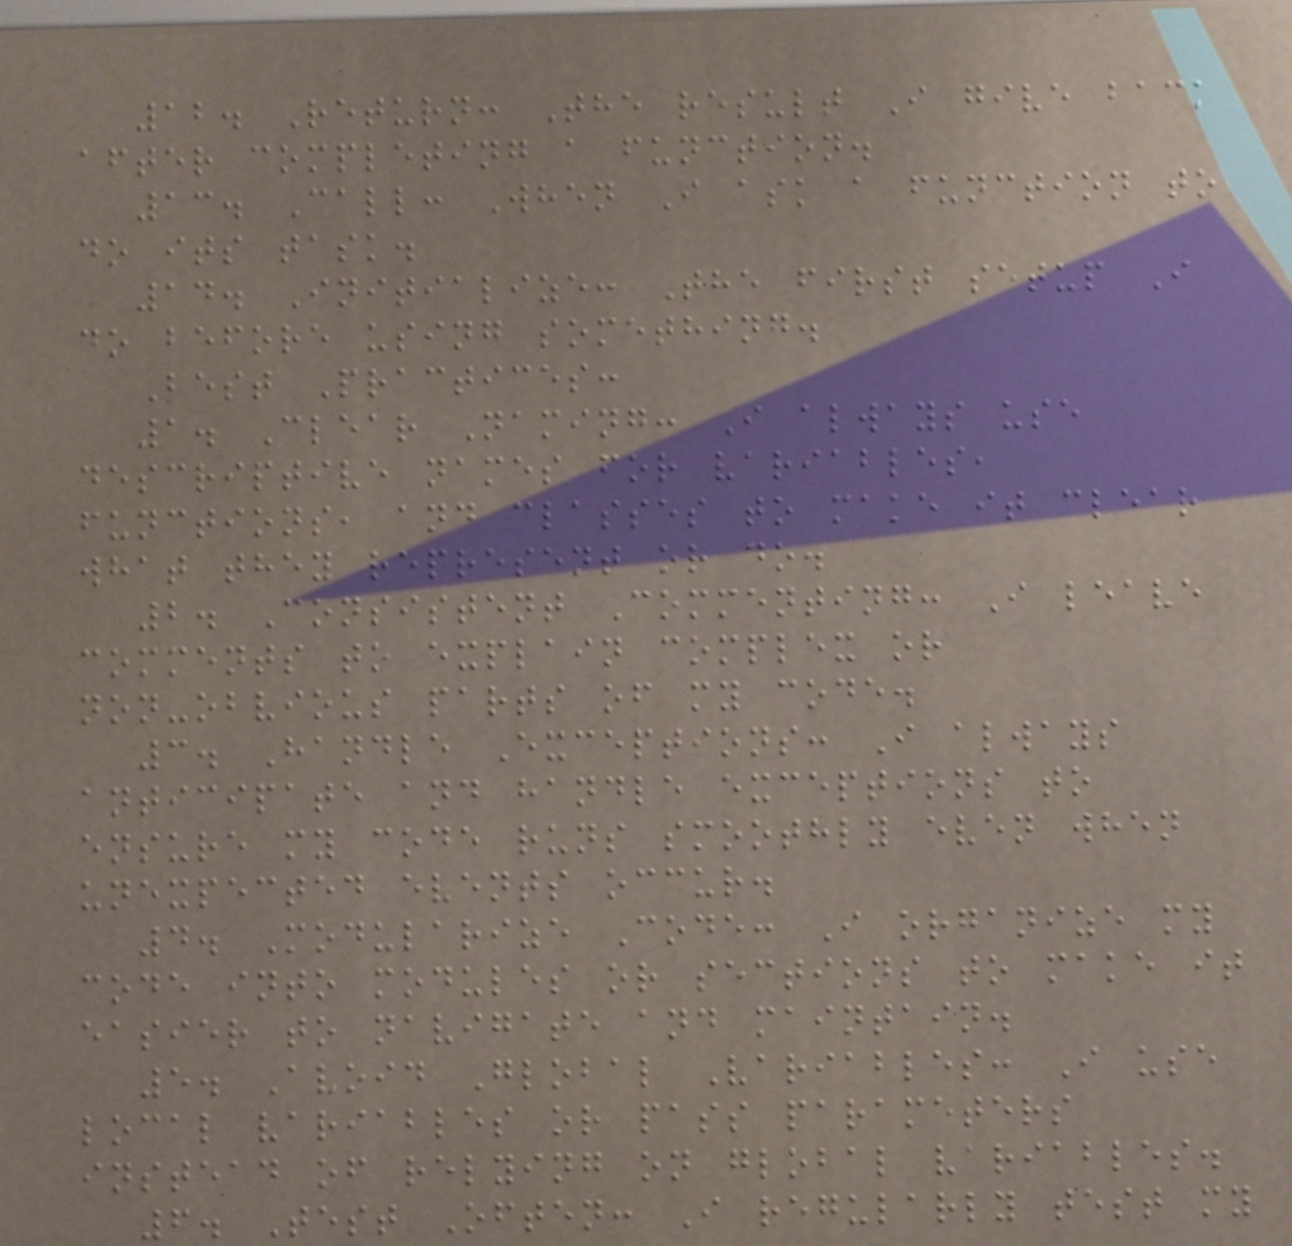12. Return: The result I give back
after completing a function.
13. Call: When I ask a function to
do its task.
14. Initialize: The first setup I
do before using something.
Best Practices:
1. Clear Naming: I always use
descriptive names for variables,
functions, and classes to make it clear
what they represent or do.
2. Consistent Commenting: I leave
comments to explain complex or
non-obvious parts of my code.
3. Handle Exceptions: I always
anticipate and handle exceptions to
ensure my code runs smoothly even when
unexpected events occur.
4. Modularize Code: I organize my
code into modules or sections to make it
easier to navigate and maintain.
5. Avoid Global Variables: I use
local variables or pass parameters
instead of relying on global variables.
6. Test Often: I regularly test my
